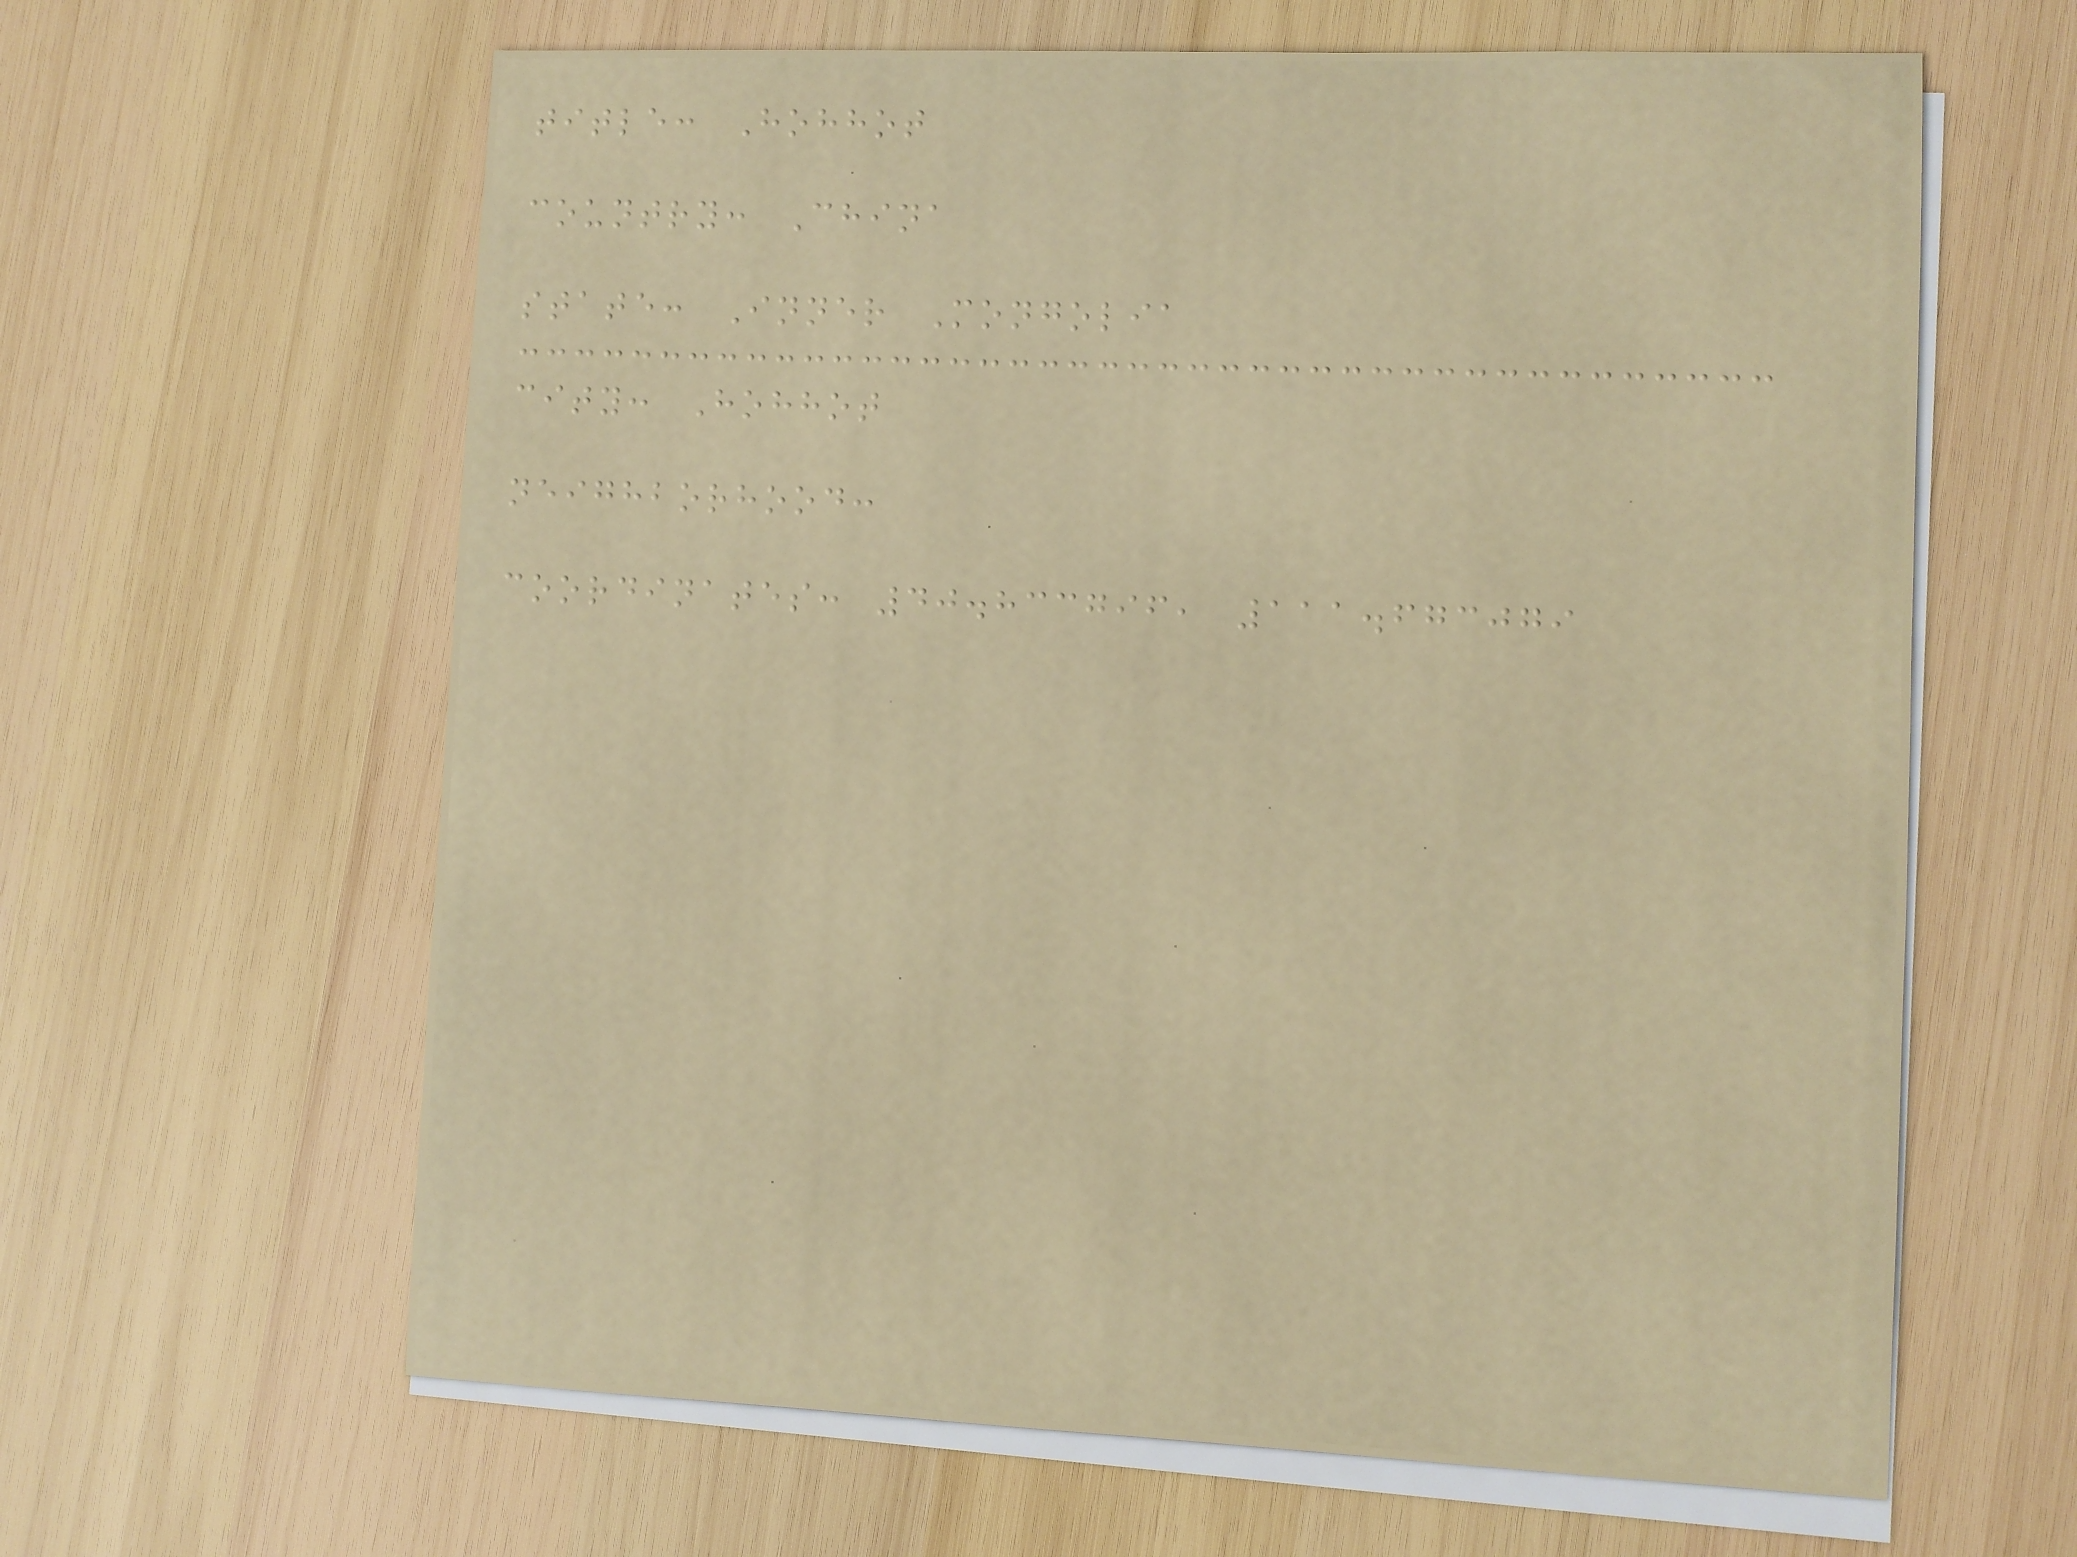title: Hohhot
country: China
state: Inner Mongolia
city: Hohhot
neighborhood:
coordinates: 40.833796, 111.673079
